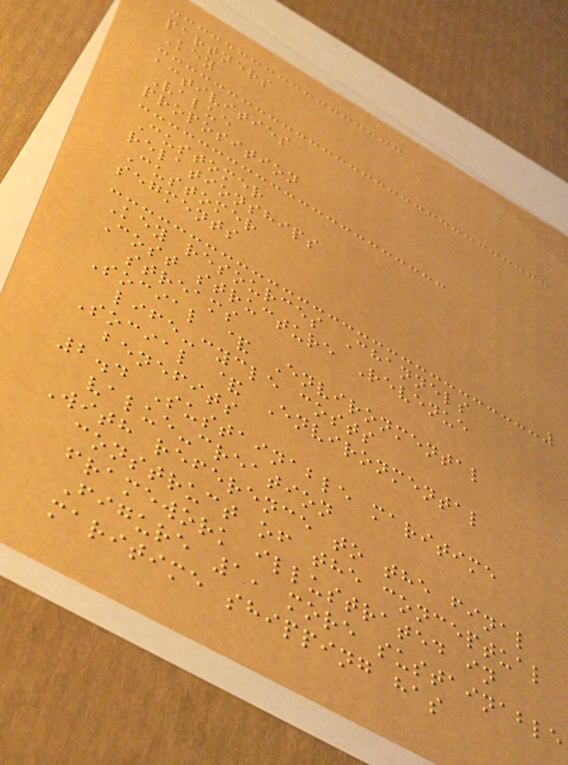partners
Key
activities
Value
proposition
Customer
relationships
Customer
segments
Key resources Channels
Cost structure Revenue
streams
Social & Environmental
life-cycle costs
Social & Environmental
benefits
2.4 Sustainable maritime
value-creation
With reference to the final
construct of the conceptual
framework illustrated in
Figure 1, more sustainable
maritime shipping has
